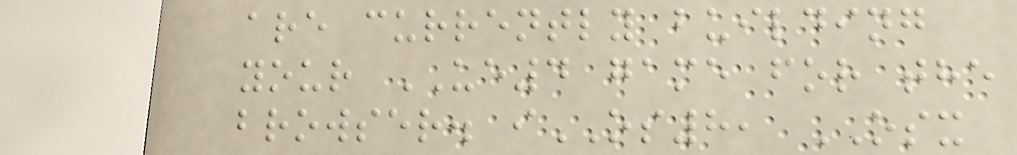are currently building
your UE4 game for the
browser. iOS8, OSX
